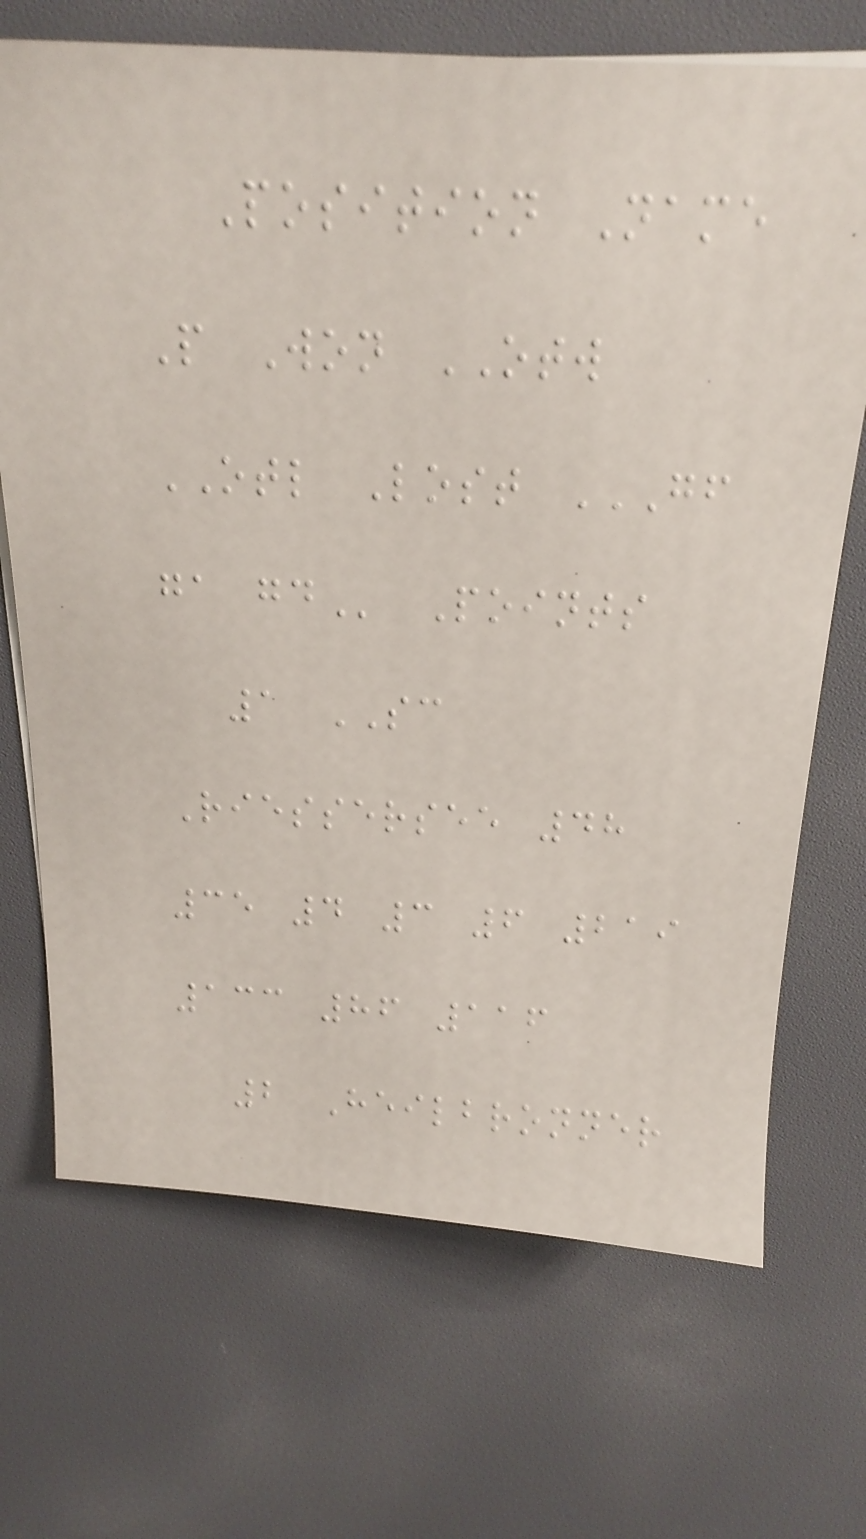Position Name
P Won OTW
OTL Lost GF
GA GD Points
1 SC
Riessersee 48
35 4 3 6 219
133 86 116
2 Heilbronner
